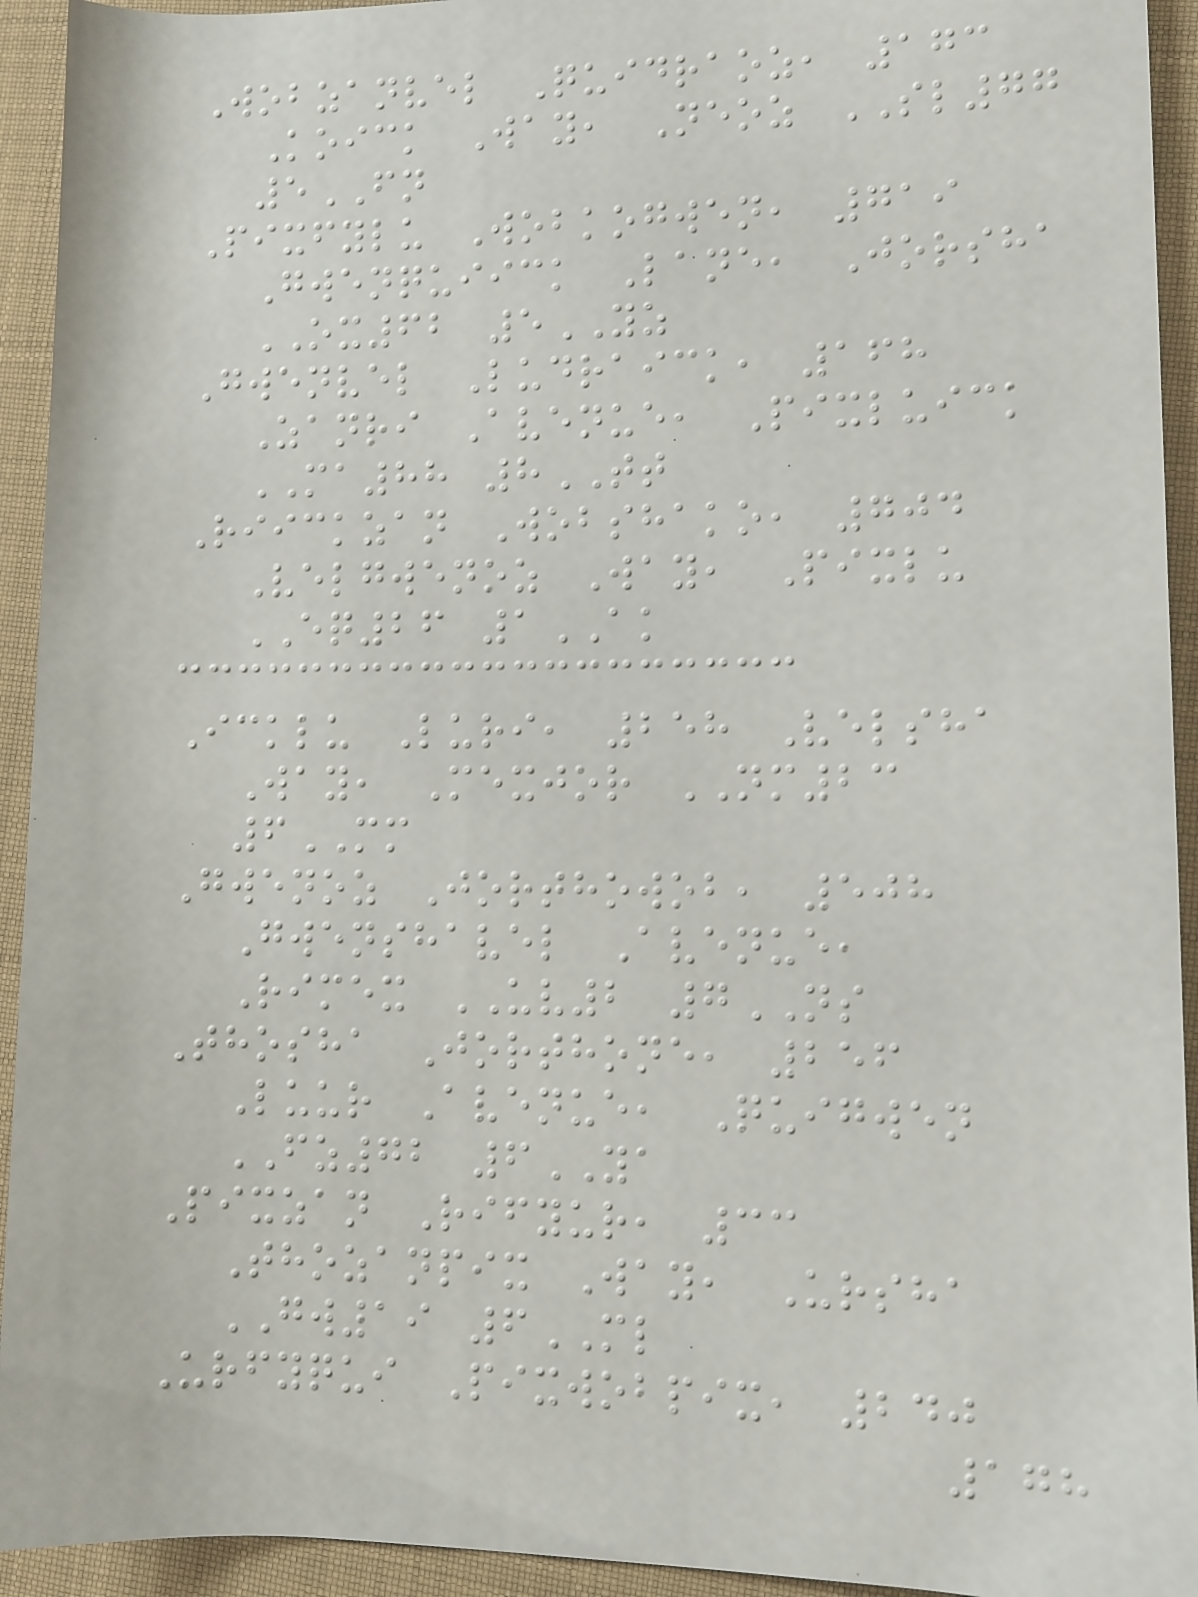Wobzanvel Quidraoz, 173
Koick Way, Neoz SL77
5FN
Pixfylu Wobkogwen, 719
Gwenquiick Lane, Jorsha
OX62 5YZ
Gwenvel Ludraick, 168
Zanri Avenue, Pixluick
MA88 8TT
Riickzan Wobshako, 704
Velgwenoz Way, Pixlu
EQ26 1AK
Icklu Luri, 258 Velsha
Way, Mexjor NM23
6MM
Gwenoz Jorthowob, 508
Gwenshavel Avenue,
Rimex UV2 7NS
Thosha Jorthone, 256
Luur Avenue, Quigwen
FZ72 6YA
Pixzan Rifyur, 33
Thozanpix Way, Ursha
GW19 6ML
Urfyqui Pixwobpix, 240
178
